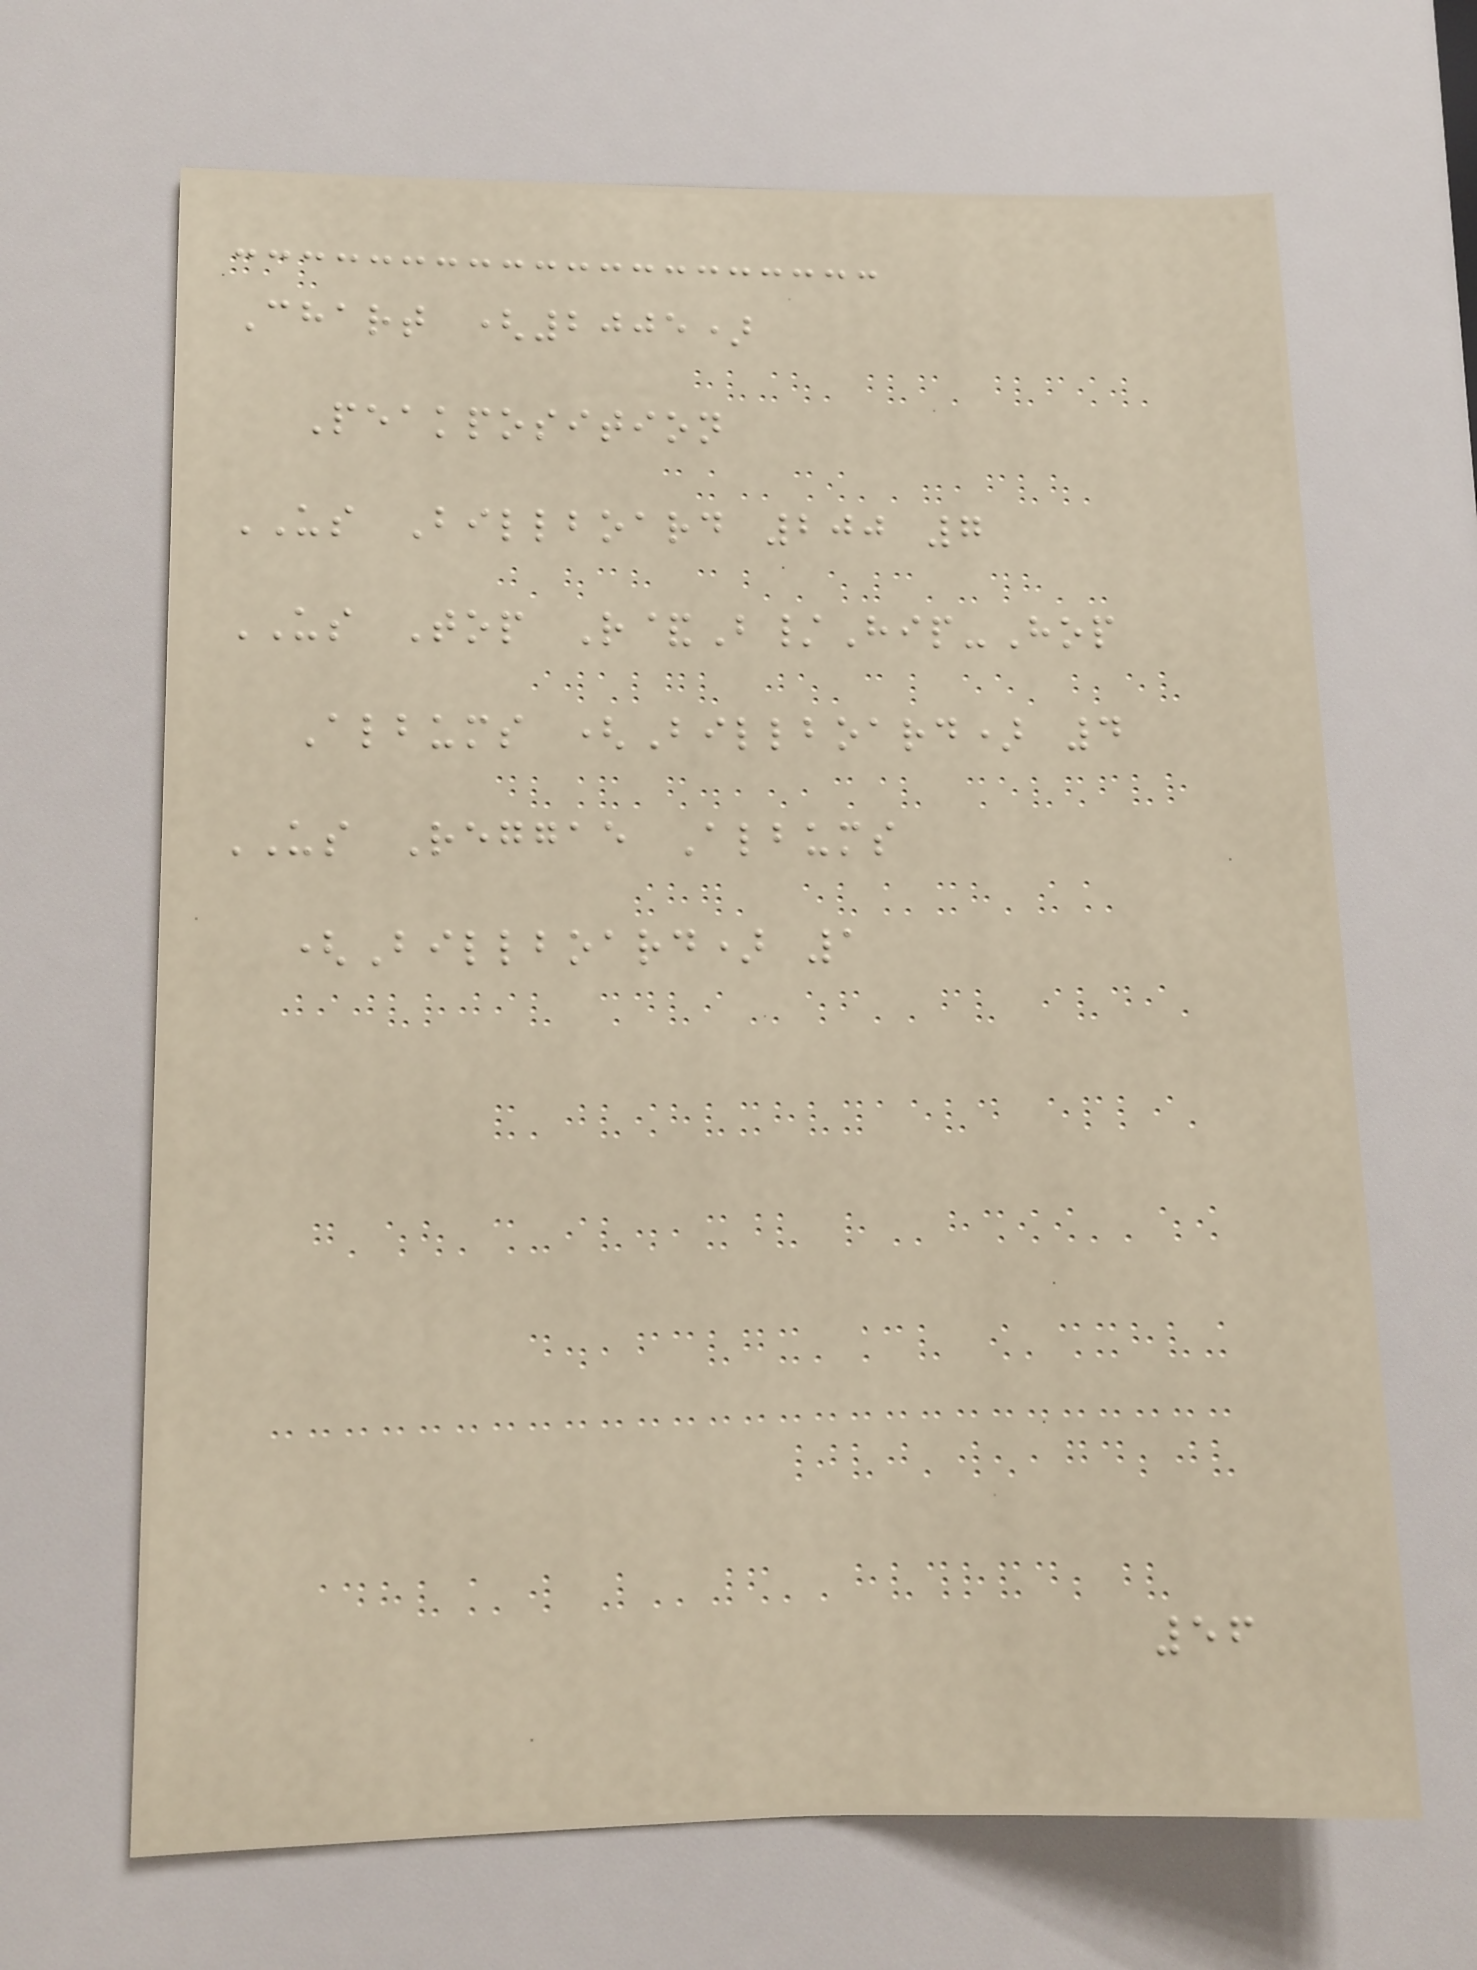Chart (2005)
Peakposition
US Billboard 200 7
US Top R&B/Hip-Hop
Albums (Billboard) 4
US Reggae Albums
(Billboard) 1
56
